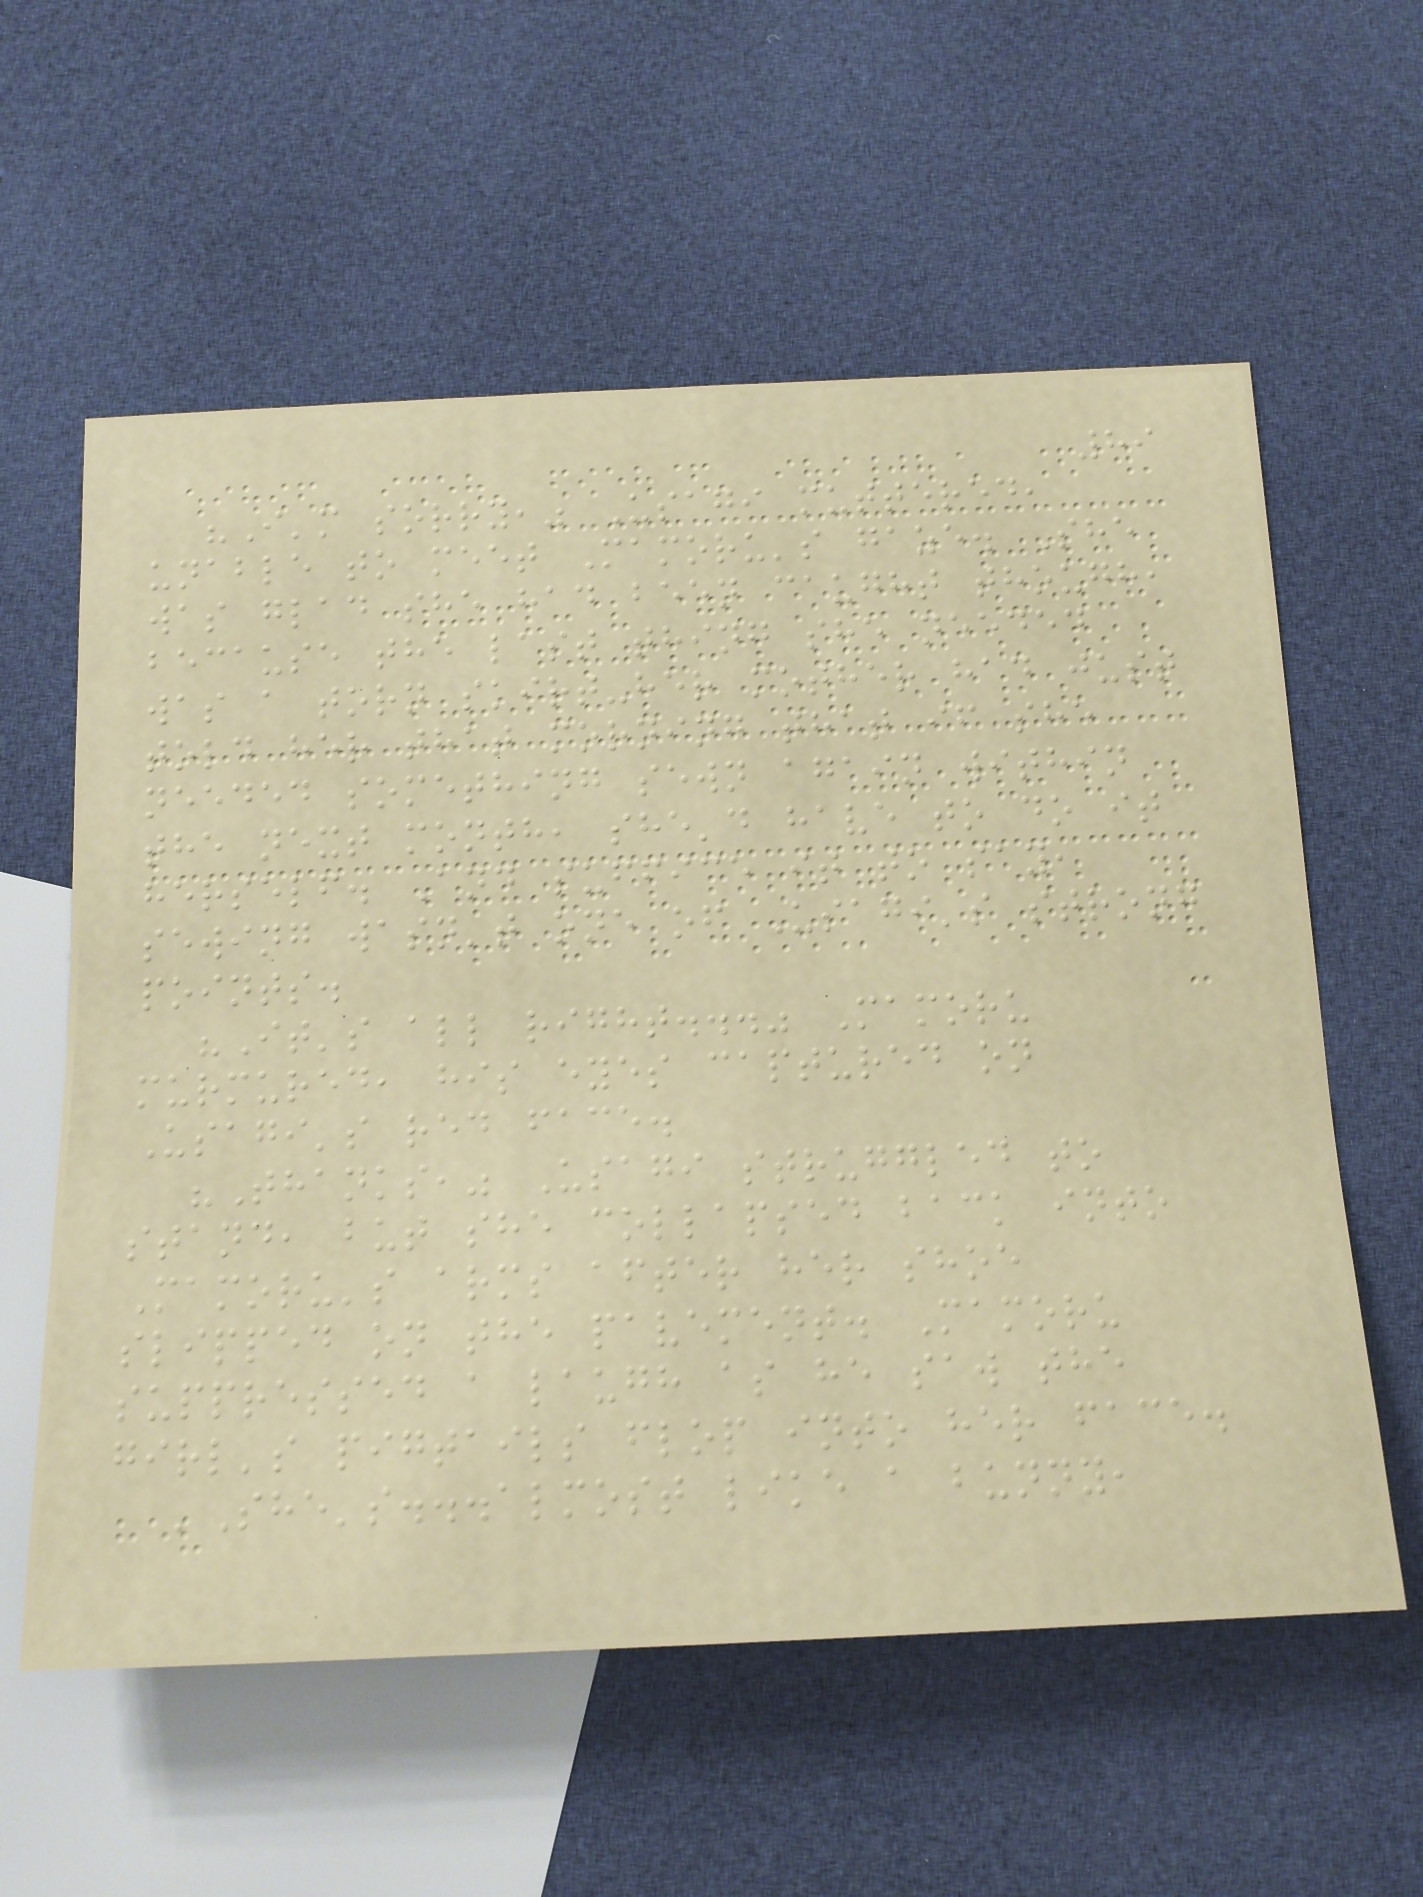89
"I'm sorry," Usagi muttered,
unable to meet Mamoru's gaze. She
was glad she had been caught though,
because the last thing she needed
was a torn skirt-her mother had just
told her that morning that if she
needed something sewn again within
the next month, she'd have to do it
herself. And suffice it to say,
sewing wasn't one of Usagi's strong
points.
"It's all right..." Mamoru
murmured, his eyes captured on
Usagi's red face.
"Thanks," Usagi struggled to
stand, but she collapsed back into
Mamoru's arms after her shoe
slipped on the pavement. Mamoru
suppressed a laugh as he saw the
girl's pigtails flop into her face.
'She's...almost like a bunny,
